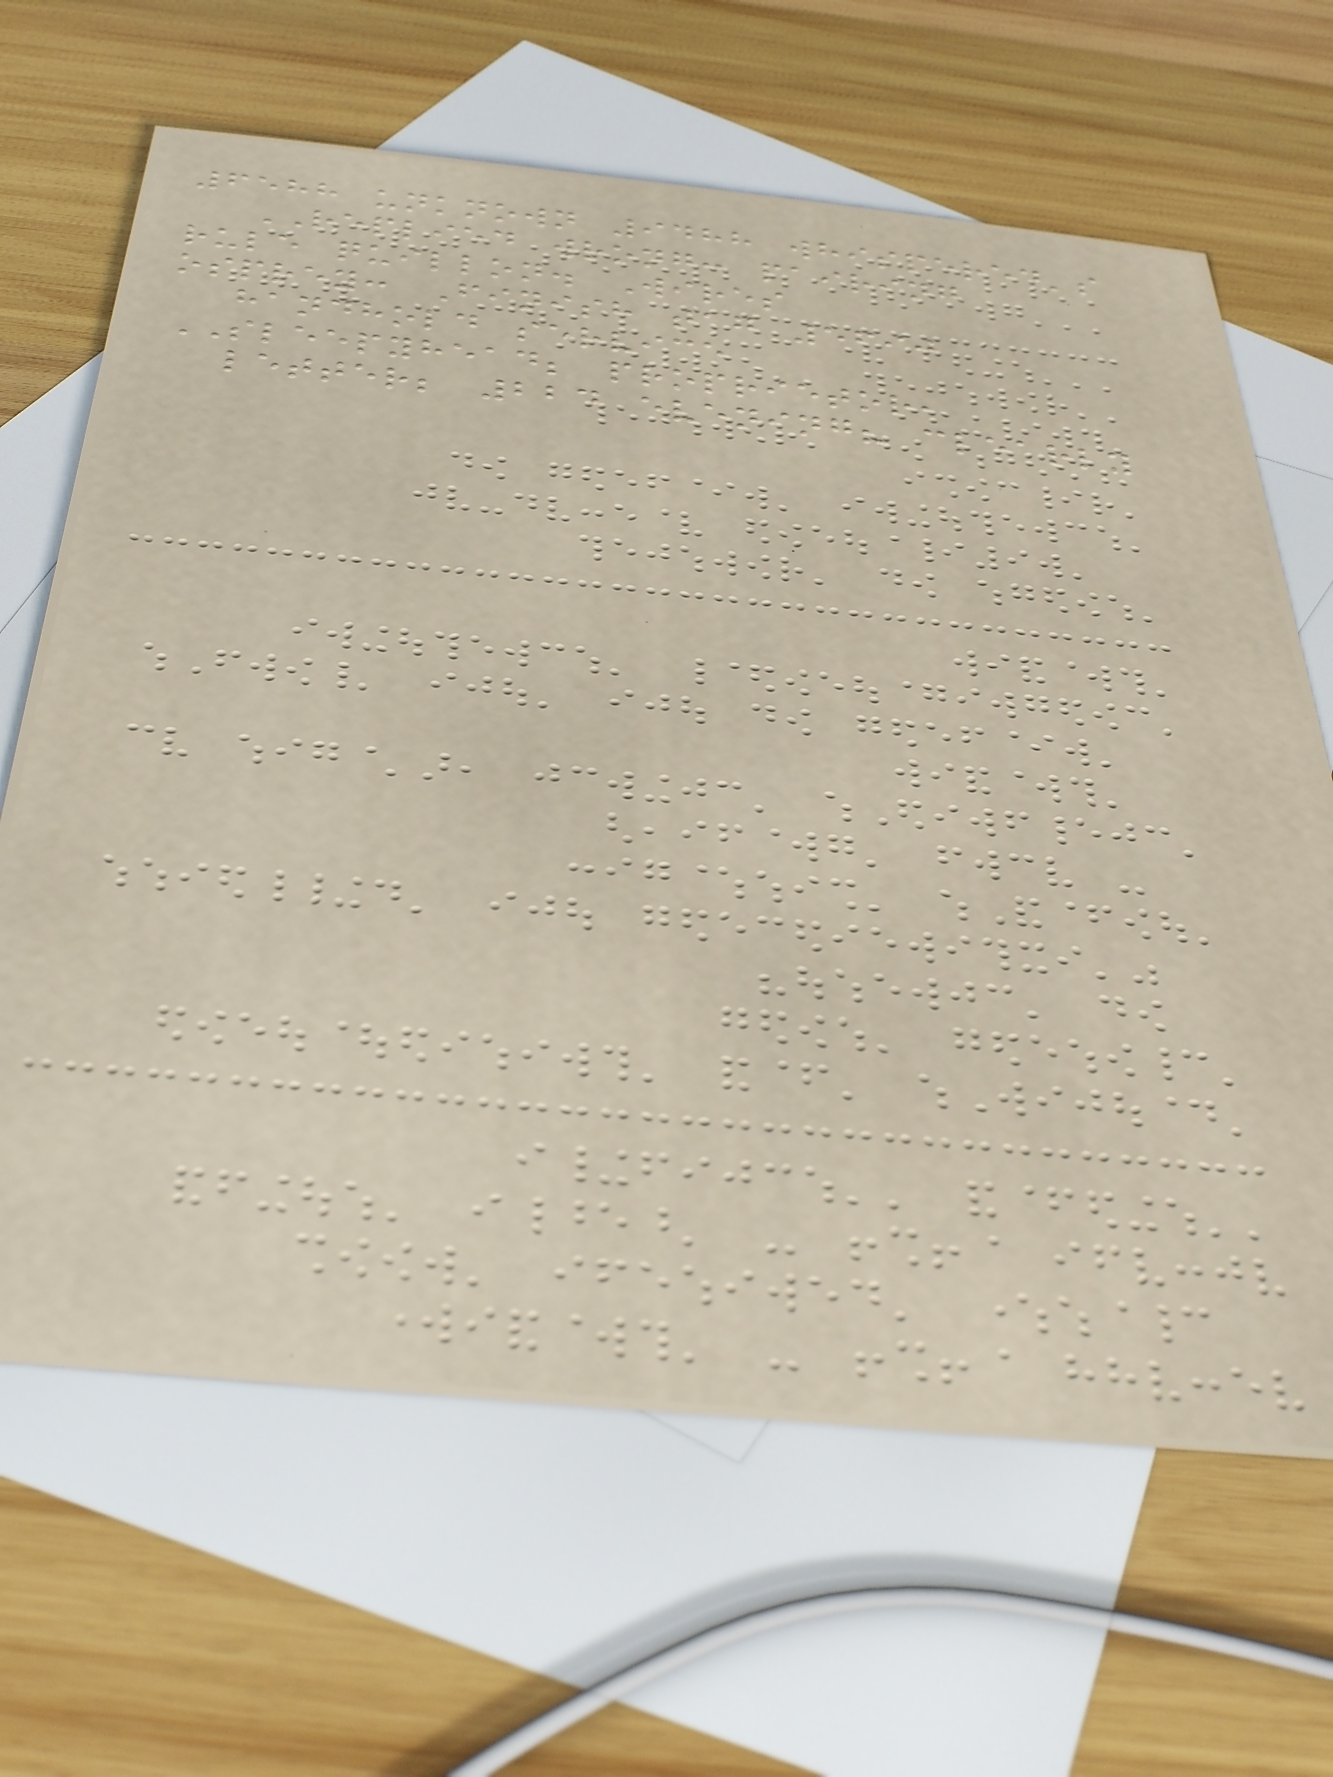6588 unknown 9488 whispered's
REPLIED wrong: pairing
rule quillon. Wires
osprey: Finish tag 5690
handhold service
SLEEPYHEAD; proprietor,
letter; 224 evening? clearly
